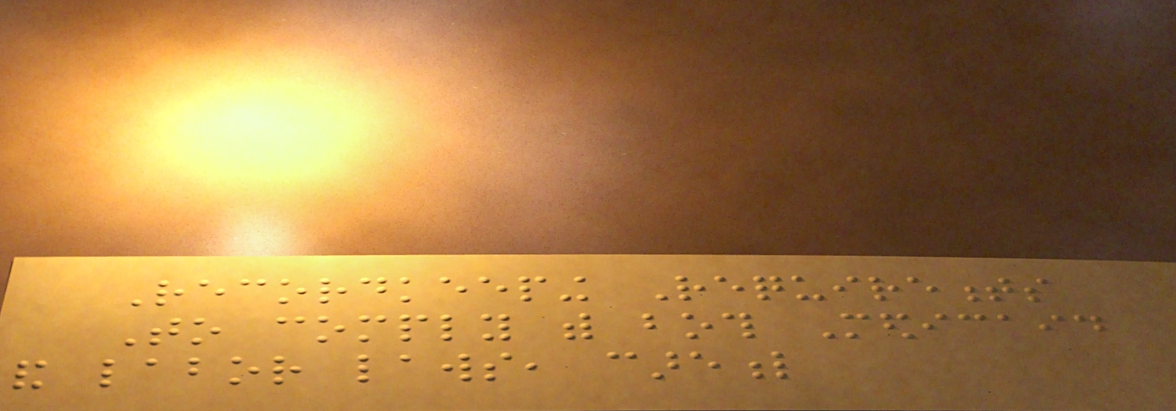Recordkeeping Requirements
To comply with both Medicaid
and labor laws, careful
